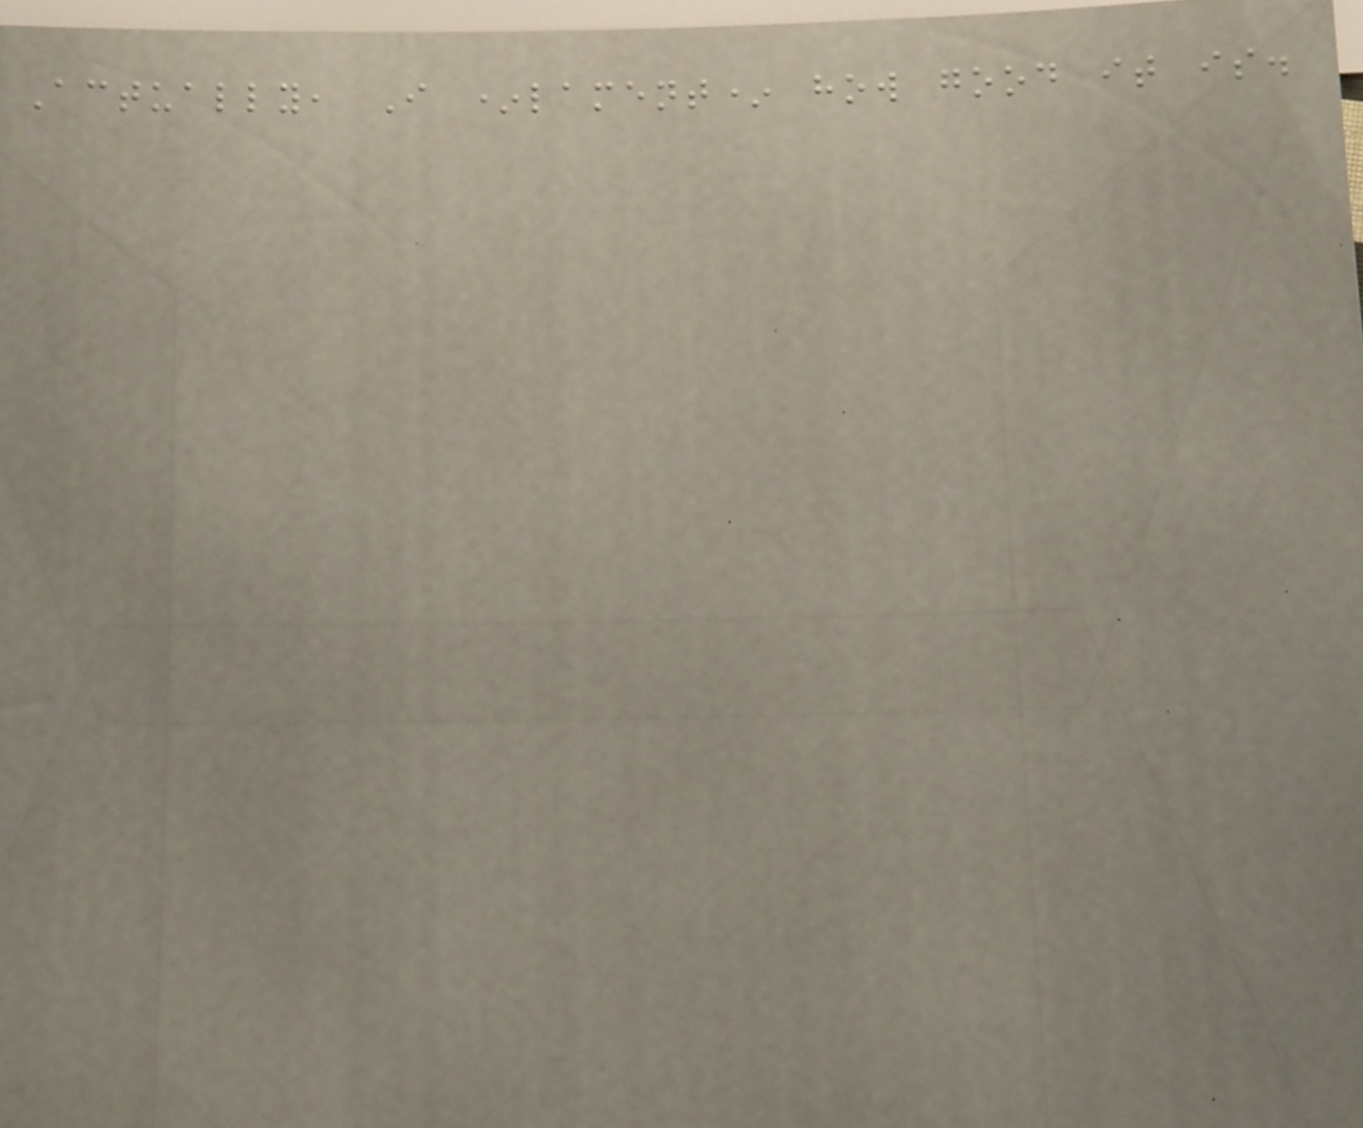Actually, I *lament* how good it is.
